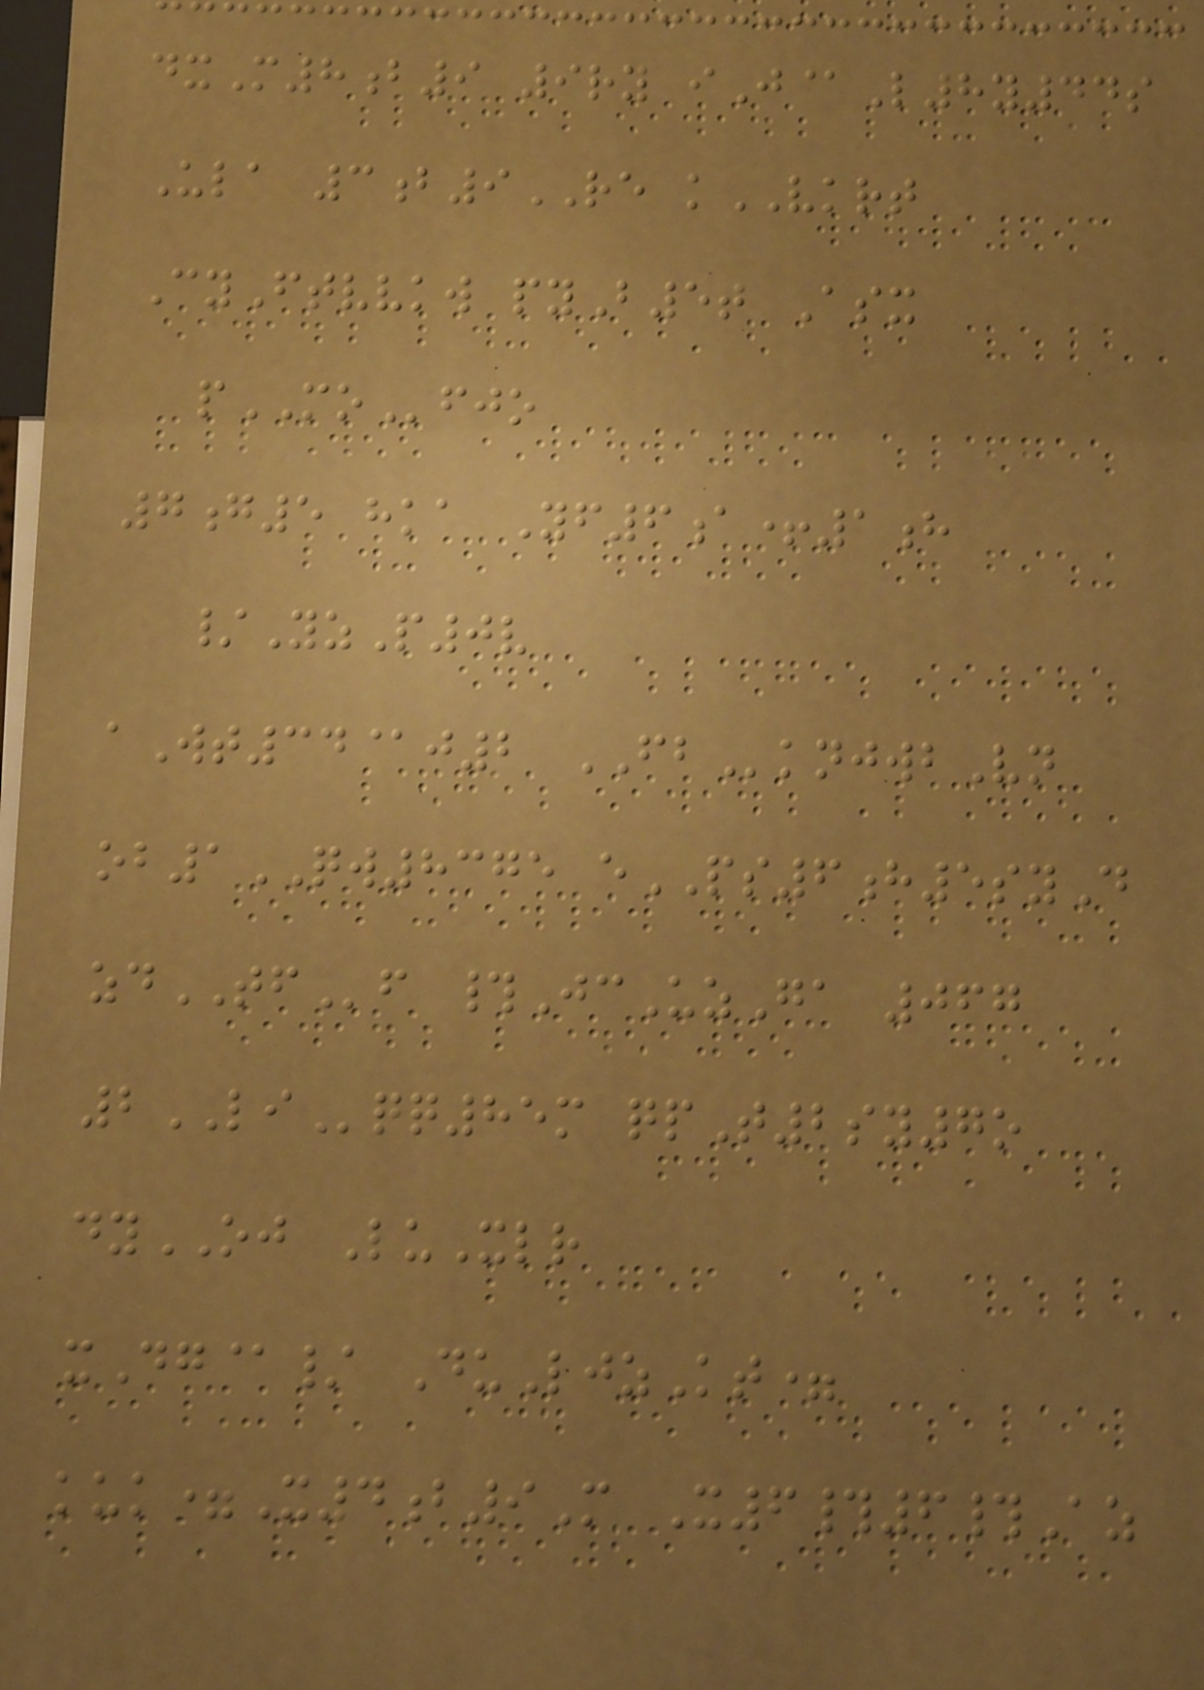dxM8b9 9ry iJ@L8y44s
Ula 3b9RE kVKRT
CyFtvvkw pyB5t Asx
pMOfjo
7g5 hka Yf6a+1h
/YzP0v
aWt34@j2 FBknjwbVn
ob1QW8375 ePS6h5syD
zdTFf #JcUzGa 067
2LIqq85m qpT2sy7o
dyOJ LuXlr
xDg@/ DuLjzKt=
kuk=X4b9M X6#6#Az
